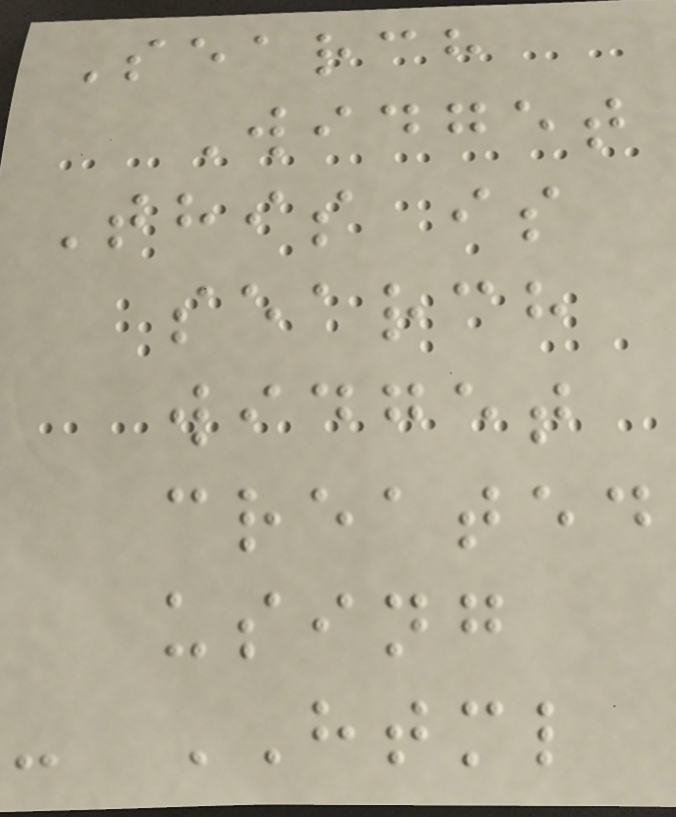Search
Widget
This is
search
widget
created
using
- HTML
